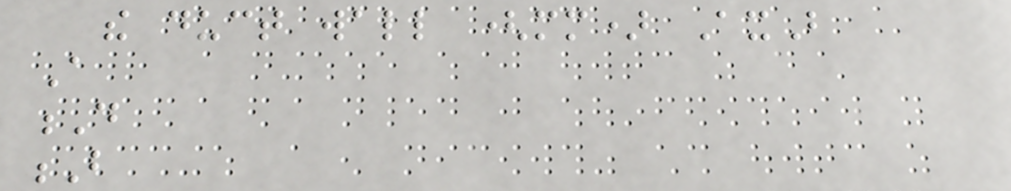the duct wall (mm) AxB
A
D
B
